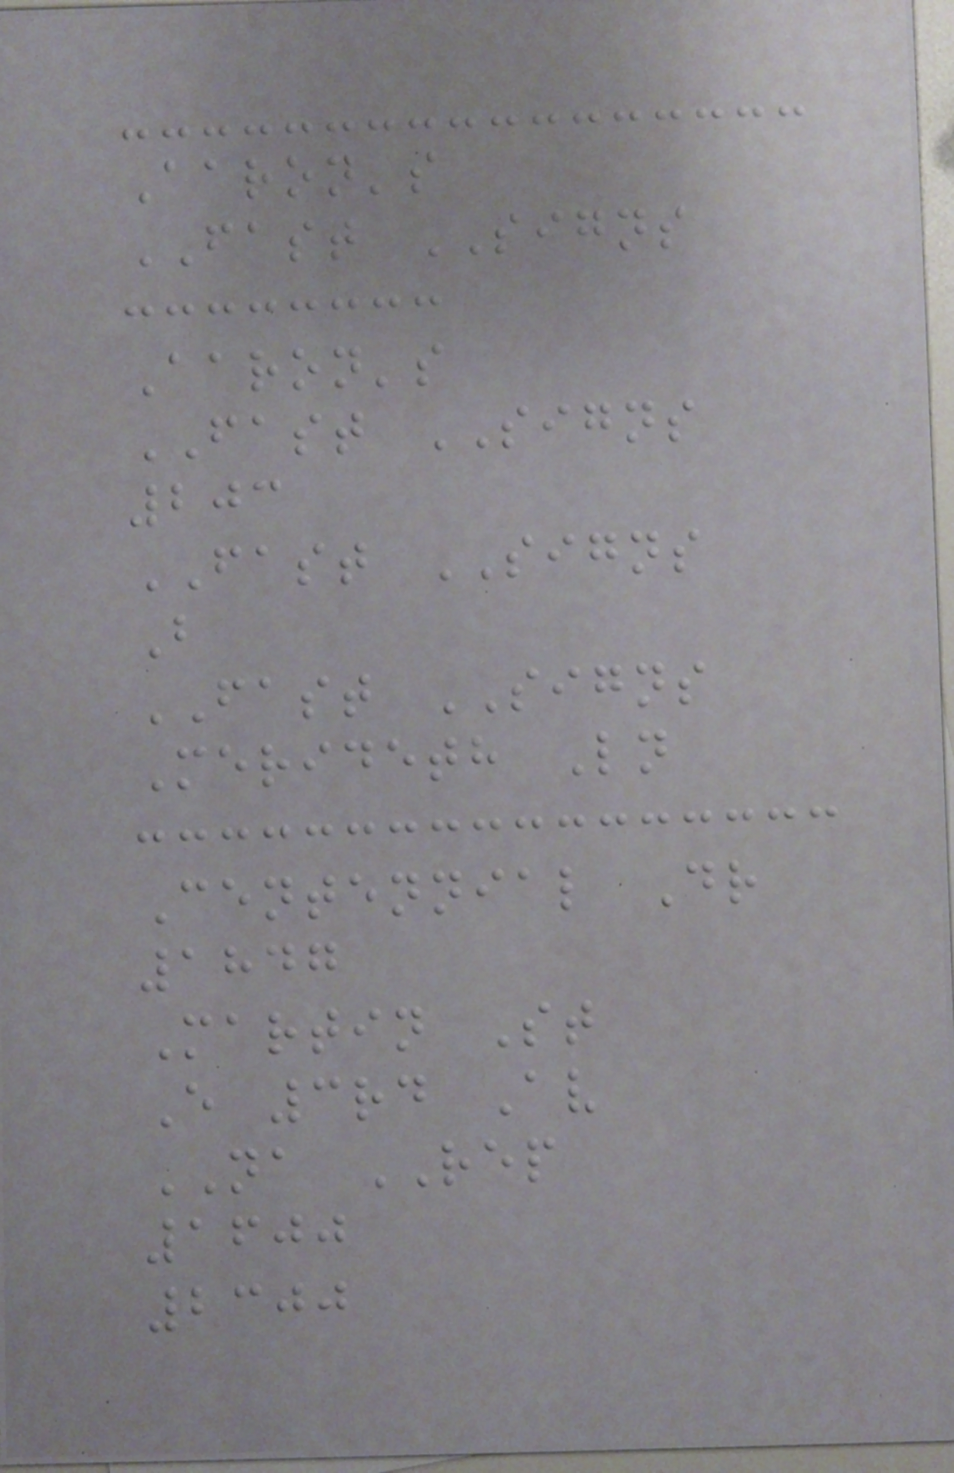Aaron's
FAST SIGNS
Aaron's
FAST SIGNS
203
FAST SIGNS
B
FAST SIGNS
Merideth Ln
Centennial Dr
1847
Martin St
E 3rd Av
NA REP
1600
2300
